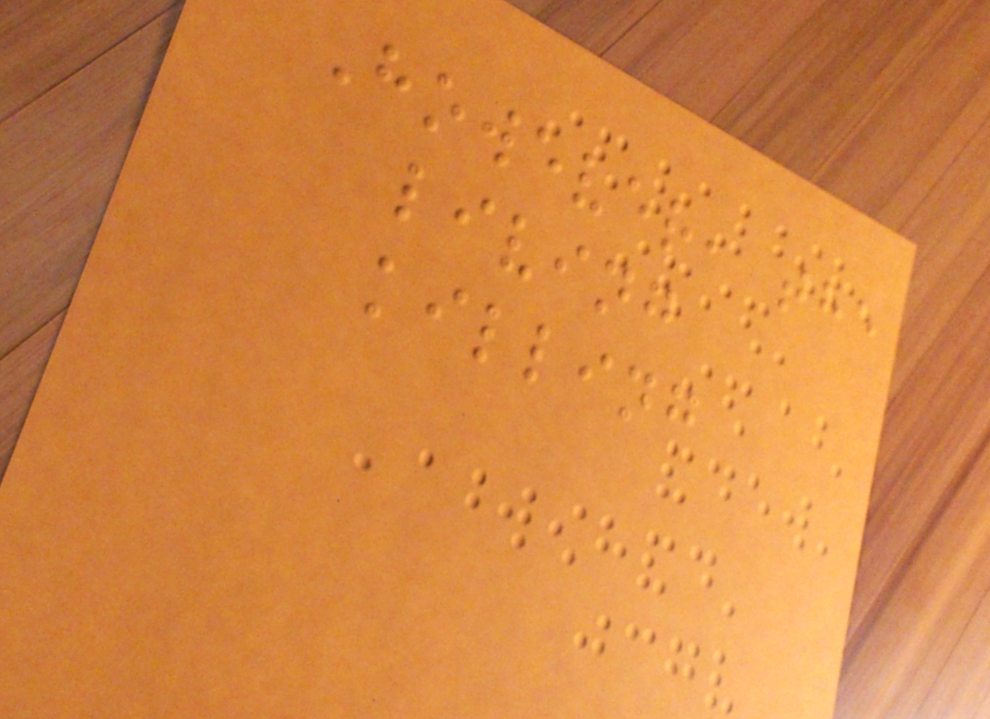However, the
living
killing
